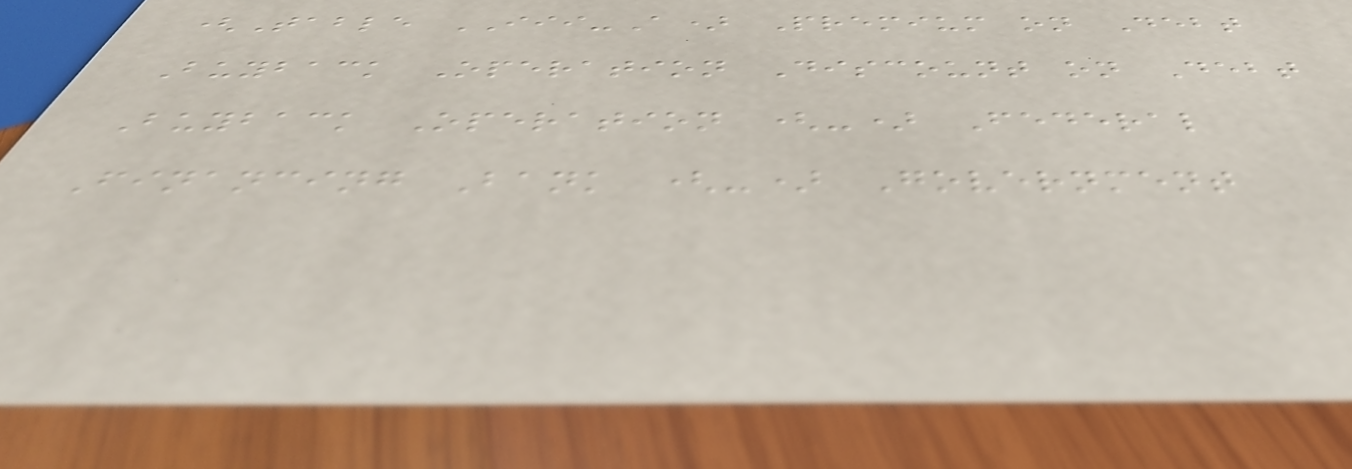(Table III-A) Premium on Debt
Buyback Operation Discount on Debt
Buyback Operation (-) Federal
Financing Bank (-) Government
